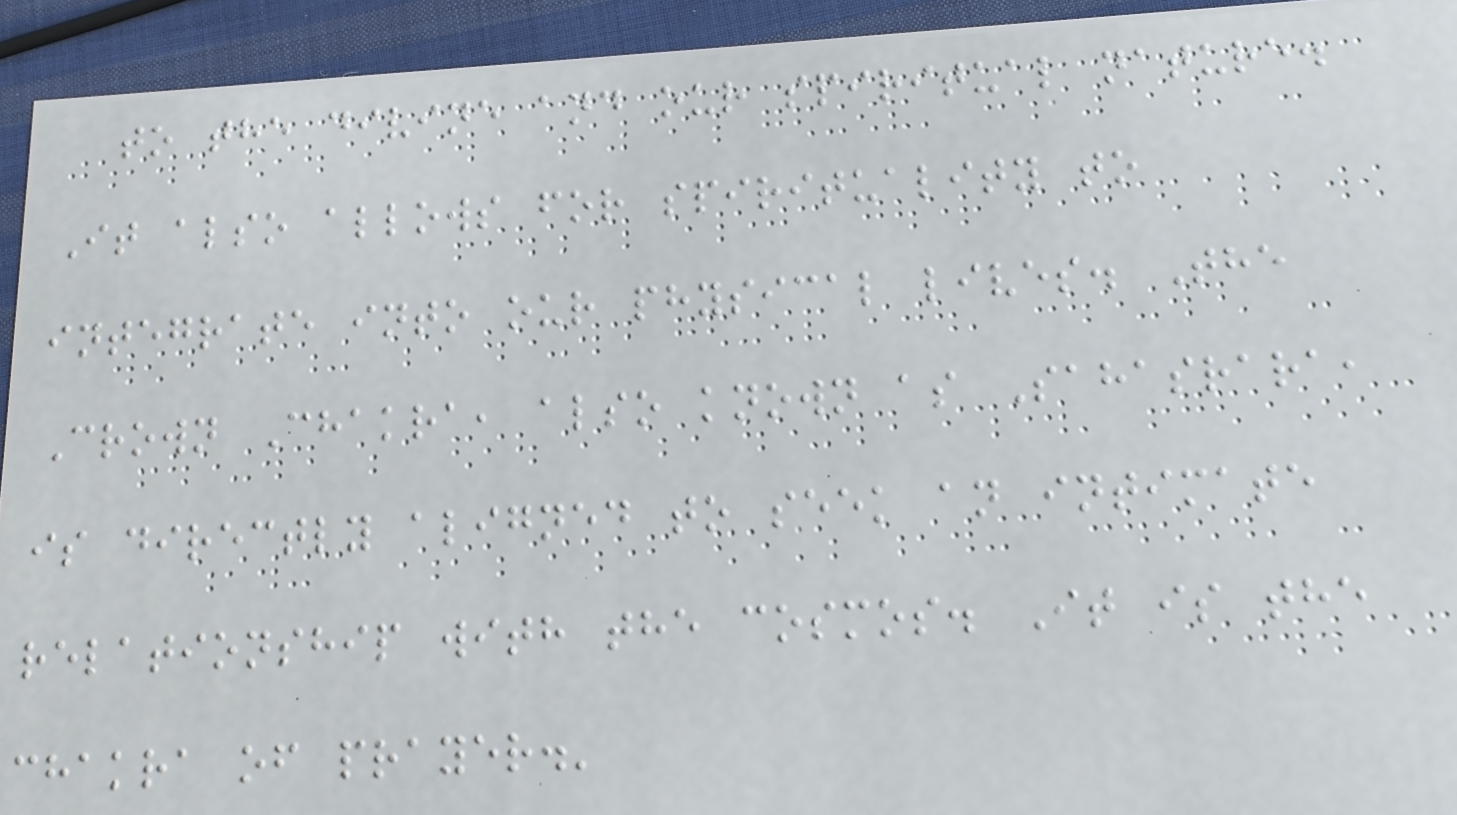to the divine and our spiritual nature.
It also allows for spirituality to
integrate into our physical lives. The
Crown Chakra, also known as Sahasrara,
is directly aligned to seek an intimate
relationship with the cosmos. It is the
chakra of prayer.'
